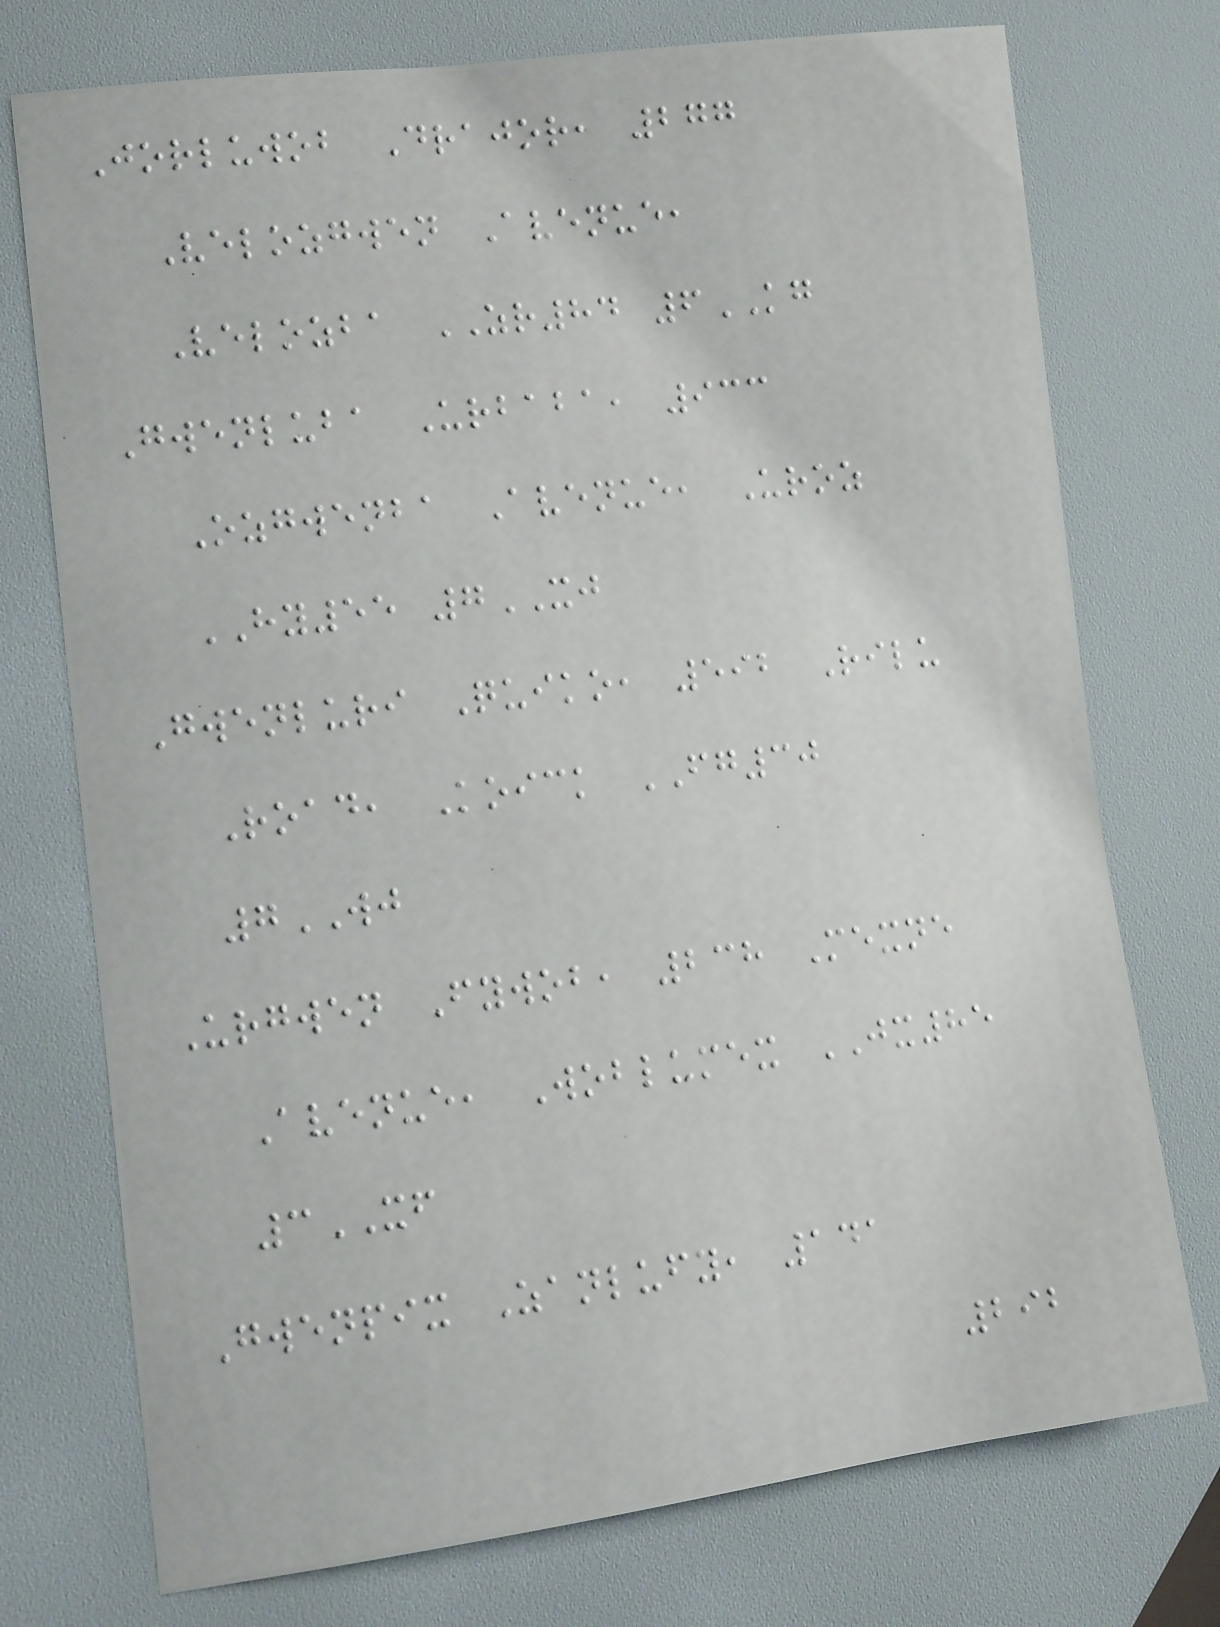Jorluwob Drajor, 277
Velozgwen Avenue,
Velozba ZR84 6KG
Gwenluba Urbaba, 933
Ozgwenba Avenue, Uroz
HY55 7XJ
Gwenluri Quiko, 592 Rilu
Road, Koick FG30
7WJ
Urgwen Fywob, 238 Mexne
Avenue, Woblumex JX85
3XF
Gwenpix Zanlufy, 141
292
